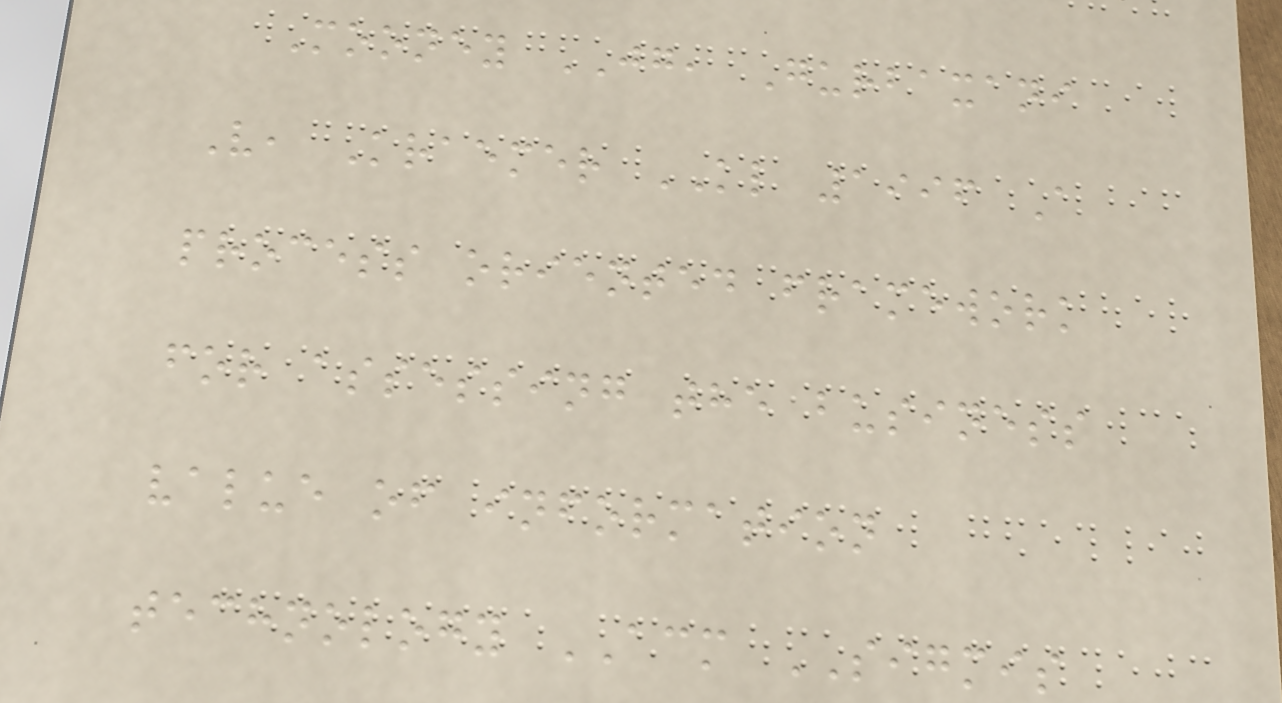Mooney JG, Gurbaxani
V, Kraemer KL 1996 A
process oriented framework
for assessing the business
value of information
technology ACM SIGMIS
